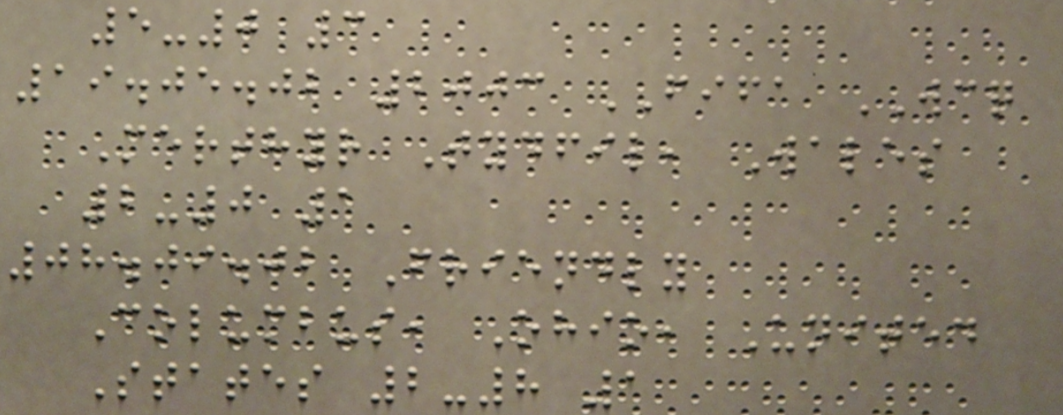5-0 3
19.05.02 2003 FIFA WCQ
Merthyr Tydfil, Wales
2-0 1
08.09.02 Friendly
Columbus, Ohio, United
States 2-8 1
